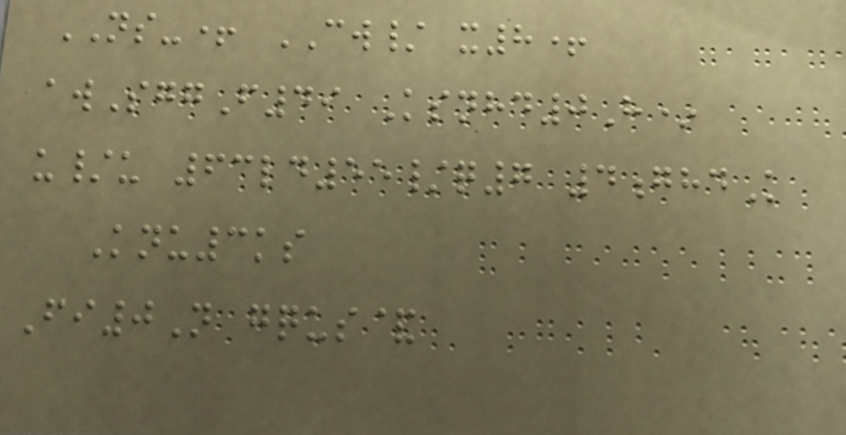NS-+ CW/ x8+
awSggF49 Ksnhd0H*
u/u 63ld55/q7 4ghdK
Knu3ks
Fi0N gqus&
